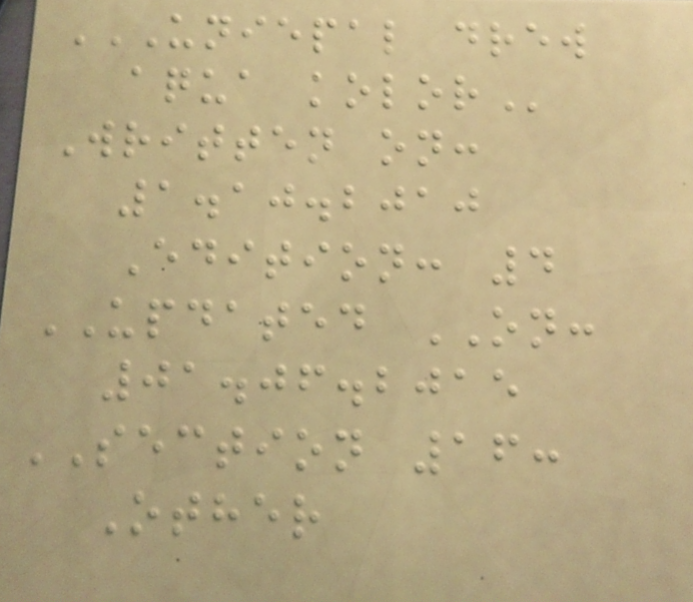UNIEPAL DREW
AQUA KOLOR
Written on:
1.10.2010
Edition: 4
UPDATED ON:
01.06.2015
SECTION 16:
Other
